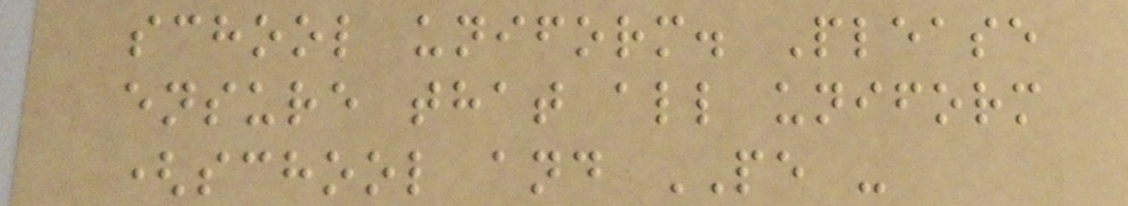school uniform. Please
ensure that all uniform
(school and PE -
